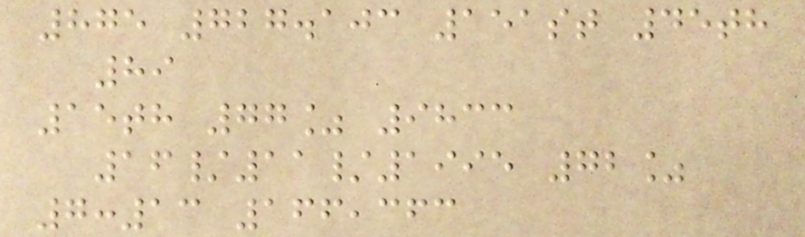875 727.103 151st 45th
89
15th 77% 9833
16/11/1995 72%
7:13 166,363
